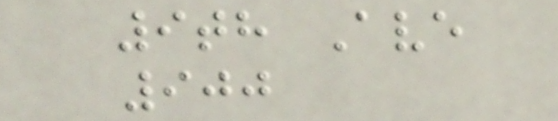9th Ave
900
